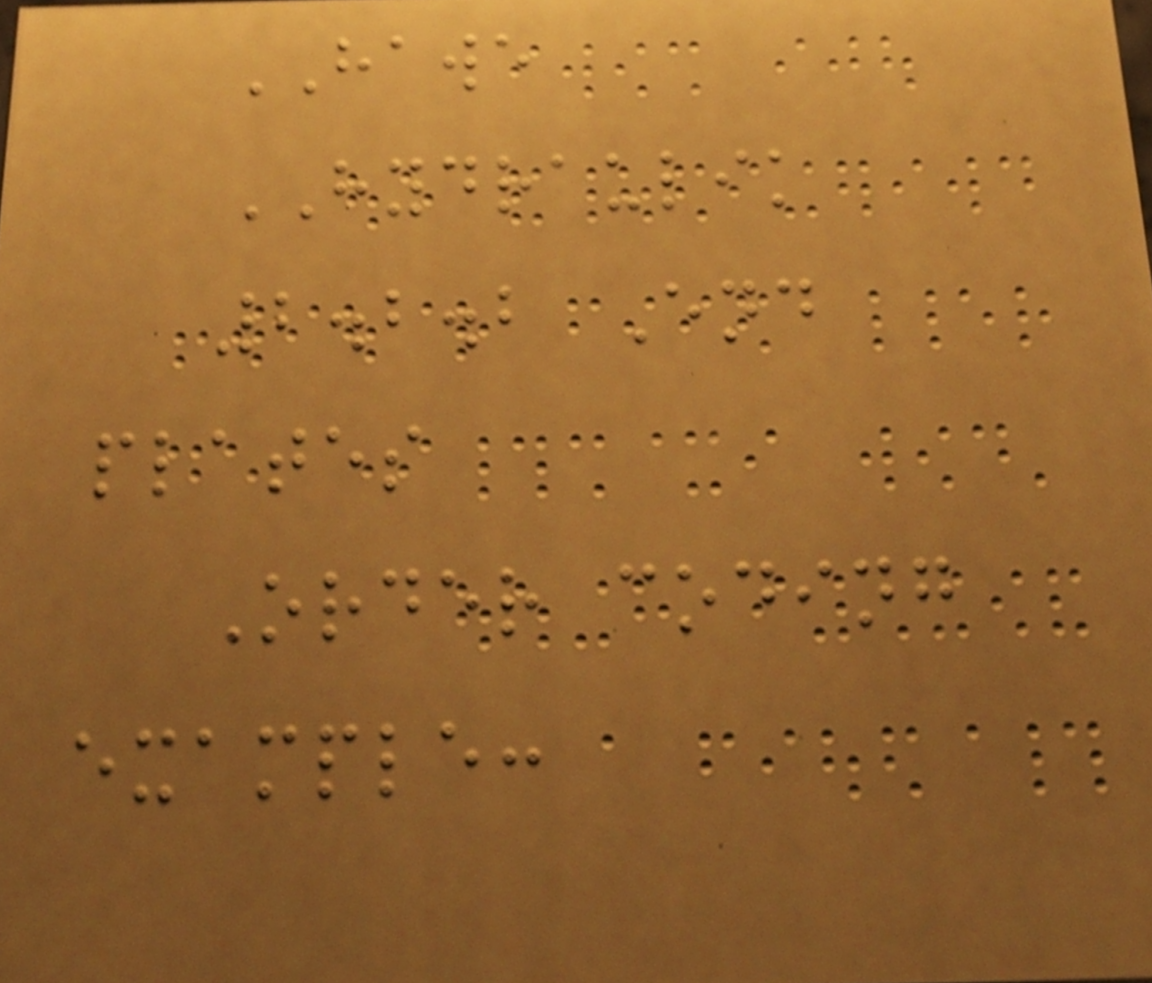HAWE
HYDRAULIK
2.2.2 End
plates
Order coding
example:
